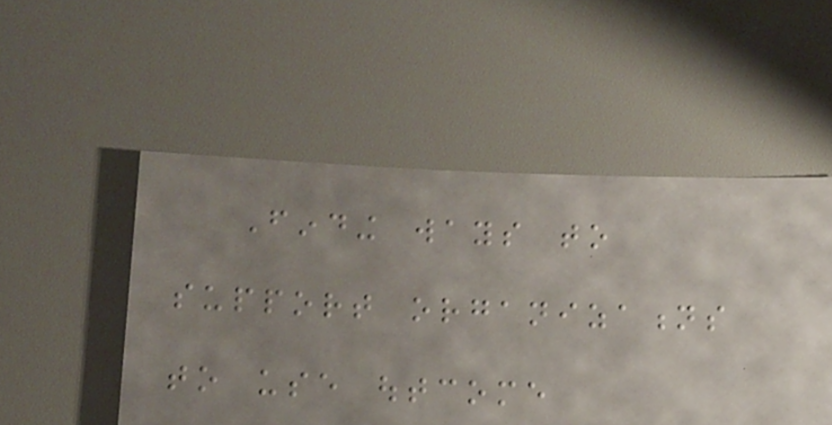Finding ways to
support organizations
to use outcome
